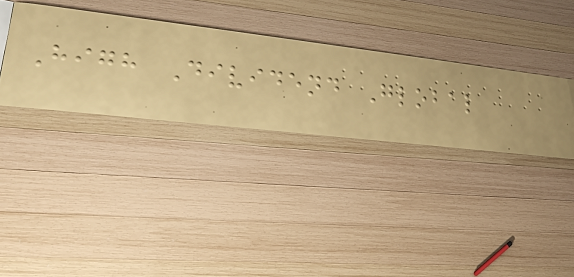High Dividend Global
